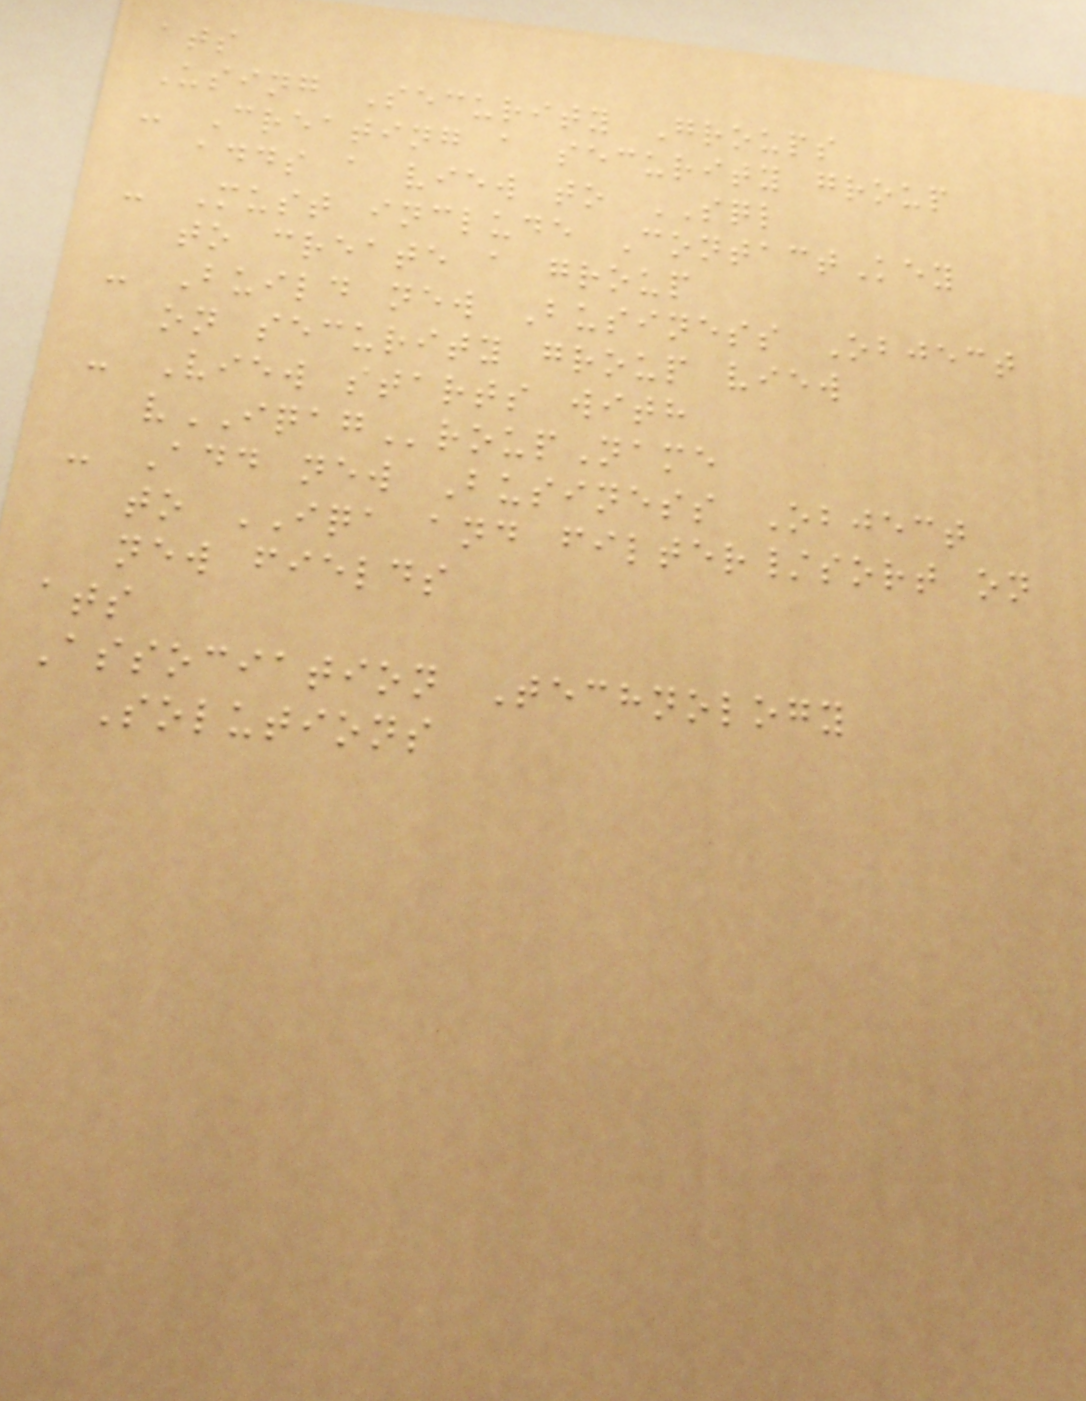ats
Using Security Groups
- Creating a security group
adds a view to SQL
- Must include ContactKey
to create a group
- Build new Business Object
on security group view
- View starts with
vIQAGroupName
- Add new Business Object
to IQA and filter/sort on
new fields
ats
Association Technology
Solutions
